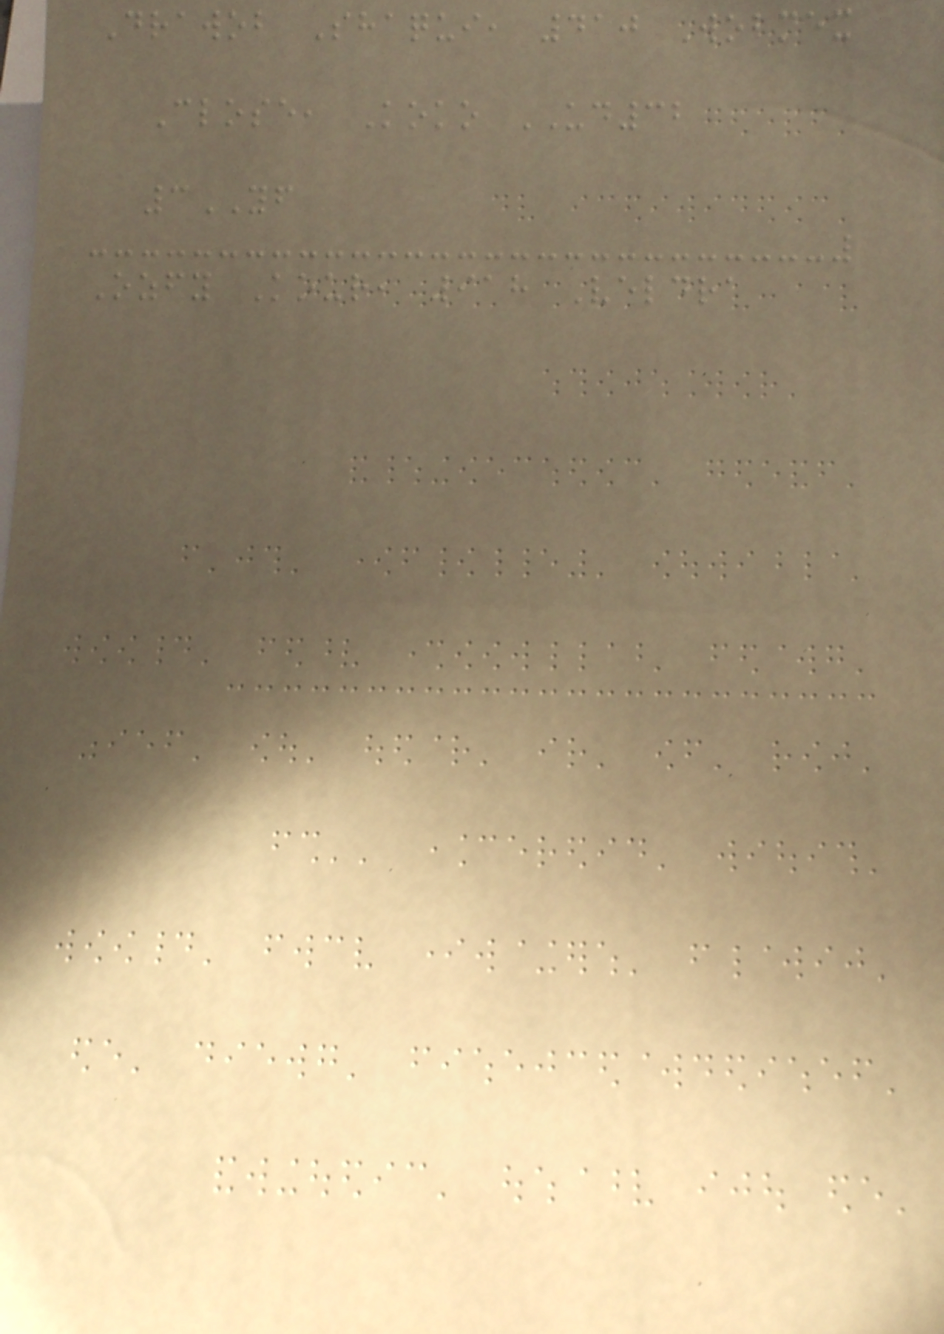Drawob Shaqui, 410 Wobmex
Close, Koko UD32
3YF
Ozfy Kour, 918 Veldra
